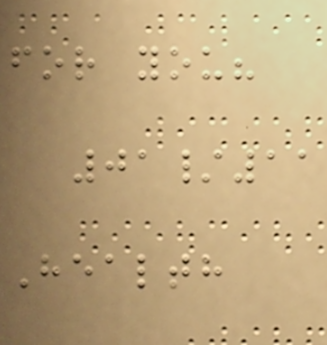for you?
01/11
Health
